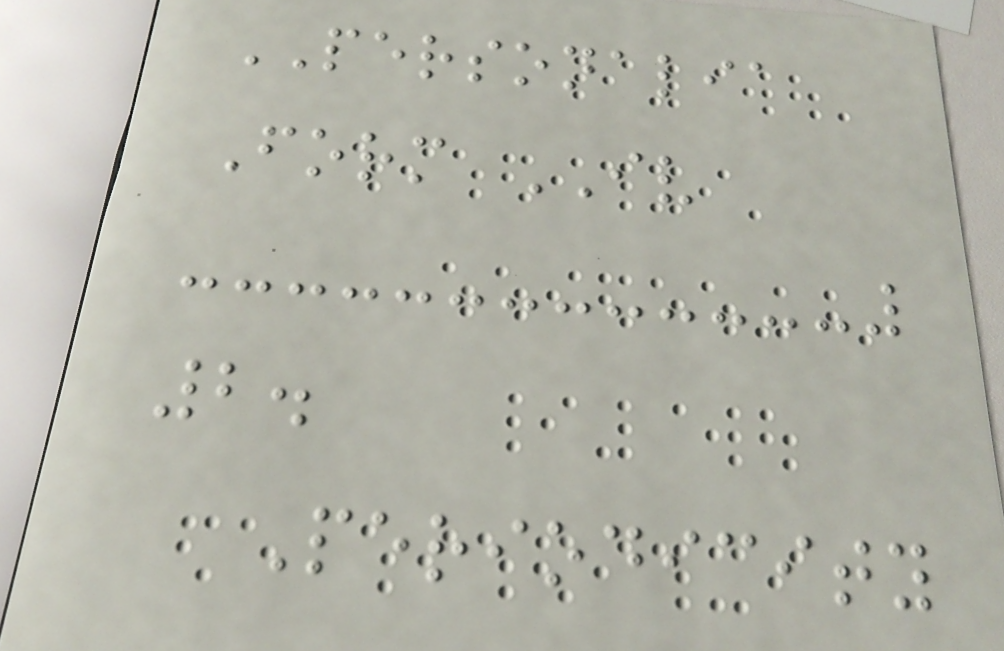PERSONALIA
Form IV
2.
Periodicity
